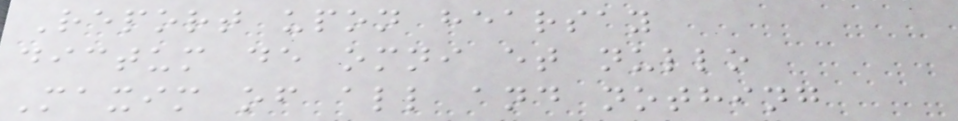Report upon hearsay
dictum de omni et nullo
Maxim of all and nothing
